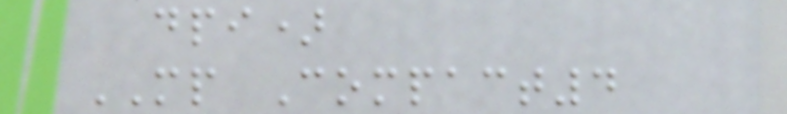dpi)
MP Compact4
